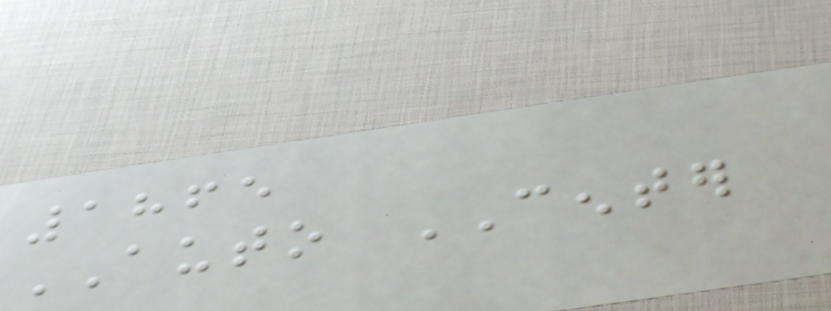1865
AUTO CENTER
